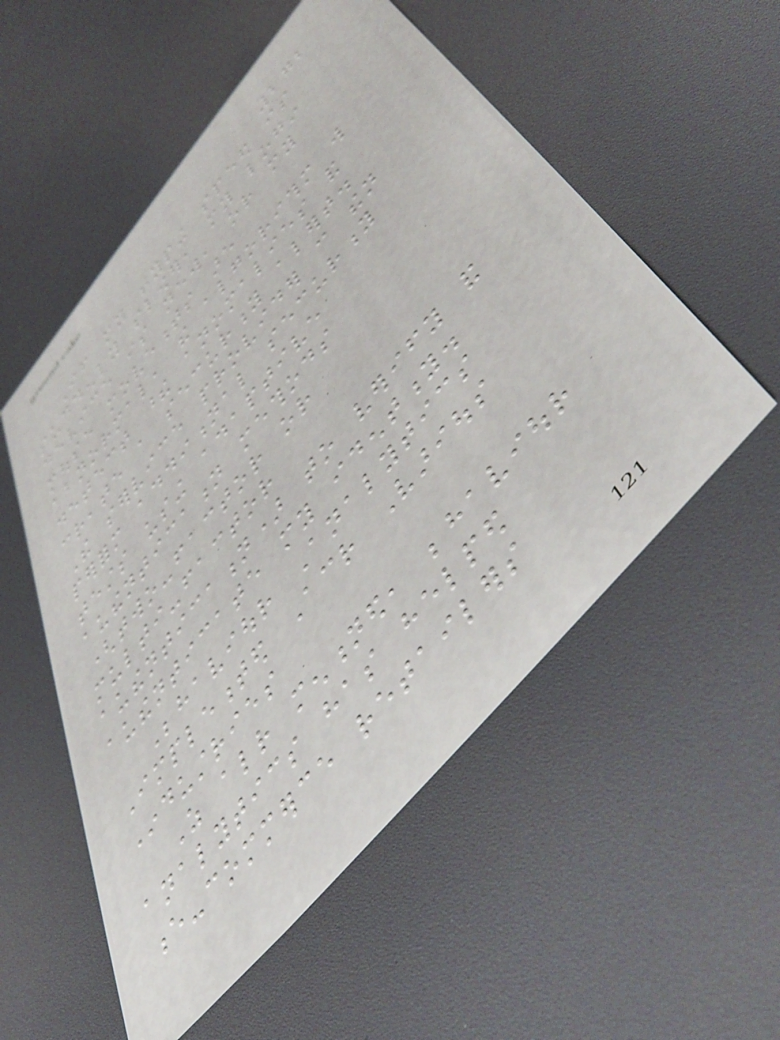272
If my typing speed is
suddenly slower, my login
device is new, or my
mouse movements are
abnormal, the algorithm will
detect these anomalies and
create a security alert.
The service provider can then
perform additional security
tests using adaptive
authentication methods
(two-factor or
multi-factor
authentication) to verify and
authenticate my identity.
Behaviour Analytics
Implemented Across Various
Industries
As already mentioned, behaviour
analytics has helped
e-commerce retailers
